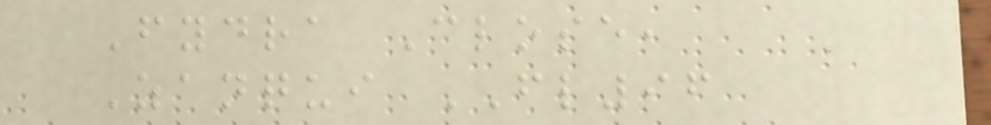Fydra Close,
Zanqui FL96
